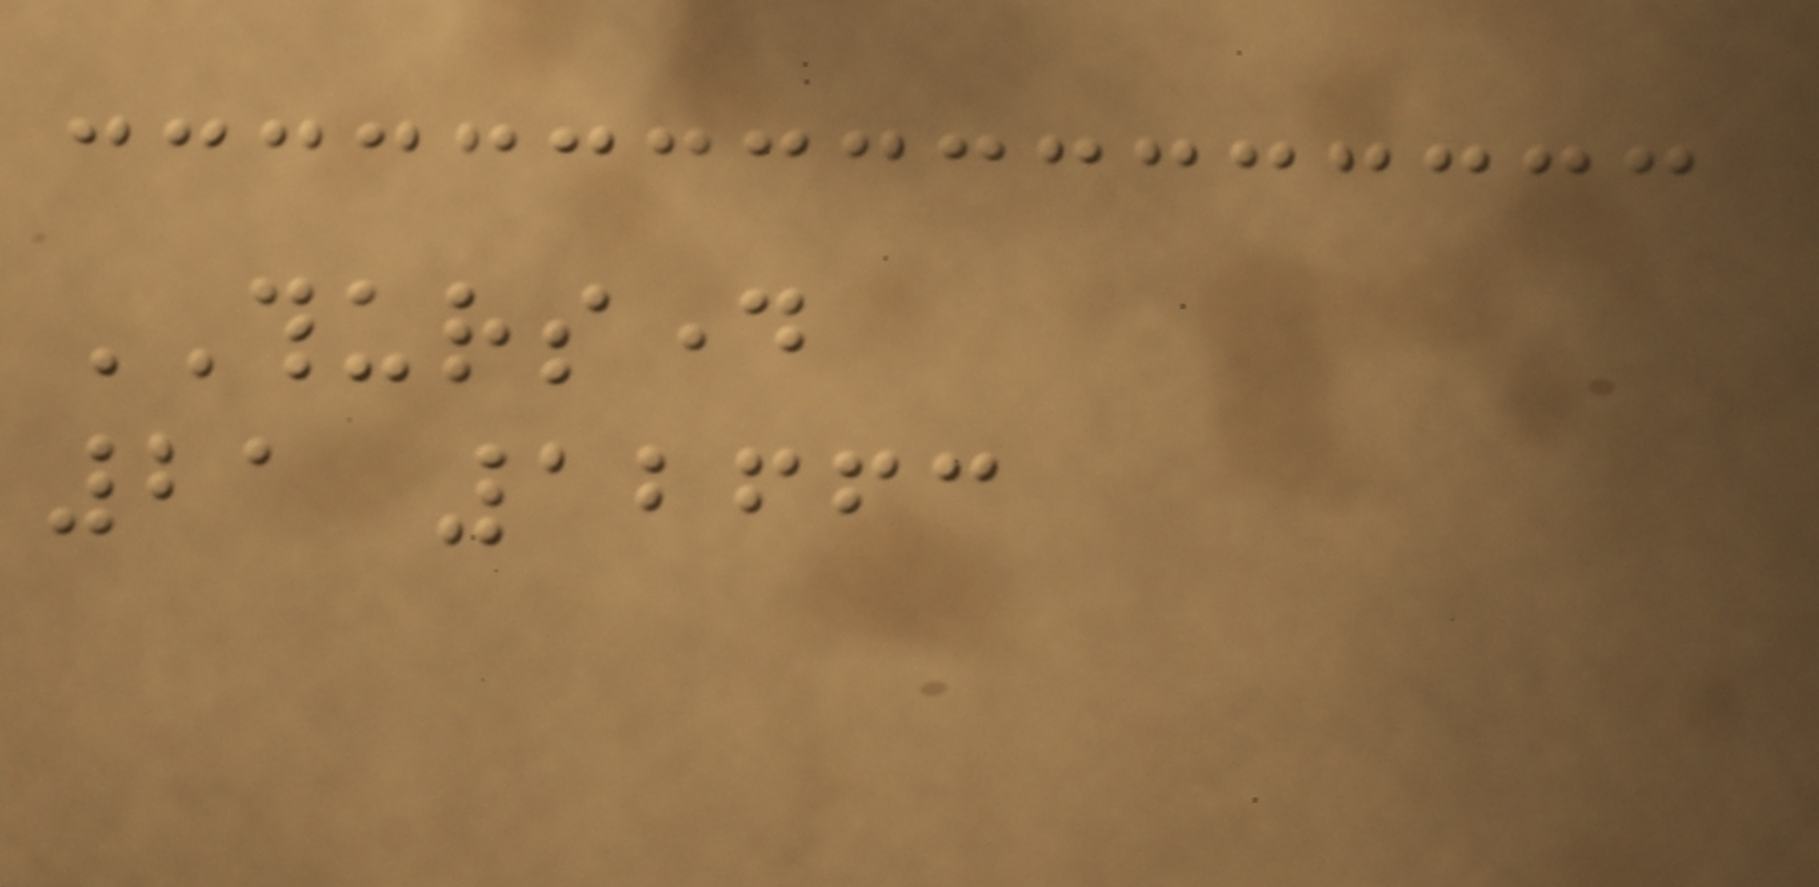THURSDAY
21 12663
